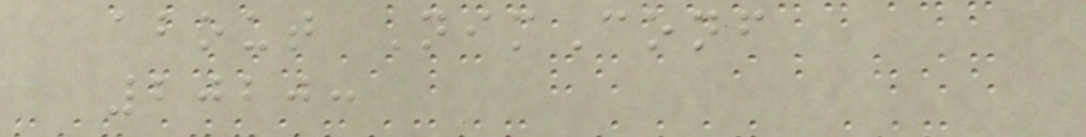about NimConf
2020:
